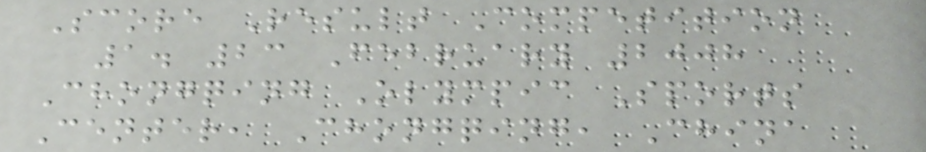Score Result Competition
1. 23 February 2008
Chongqing Olympic Sports
Center, Chongqing, China
